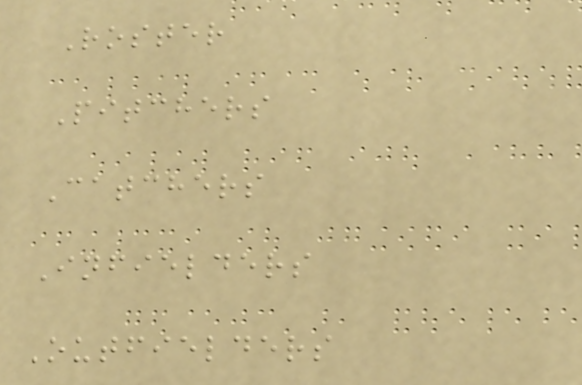Roster
Pitchers
Catchers
Infielders
Outfielders
